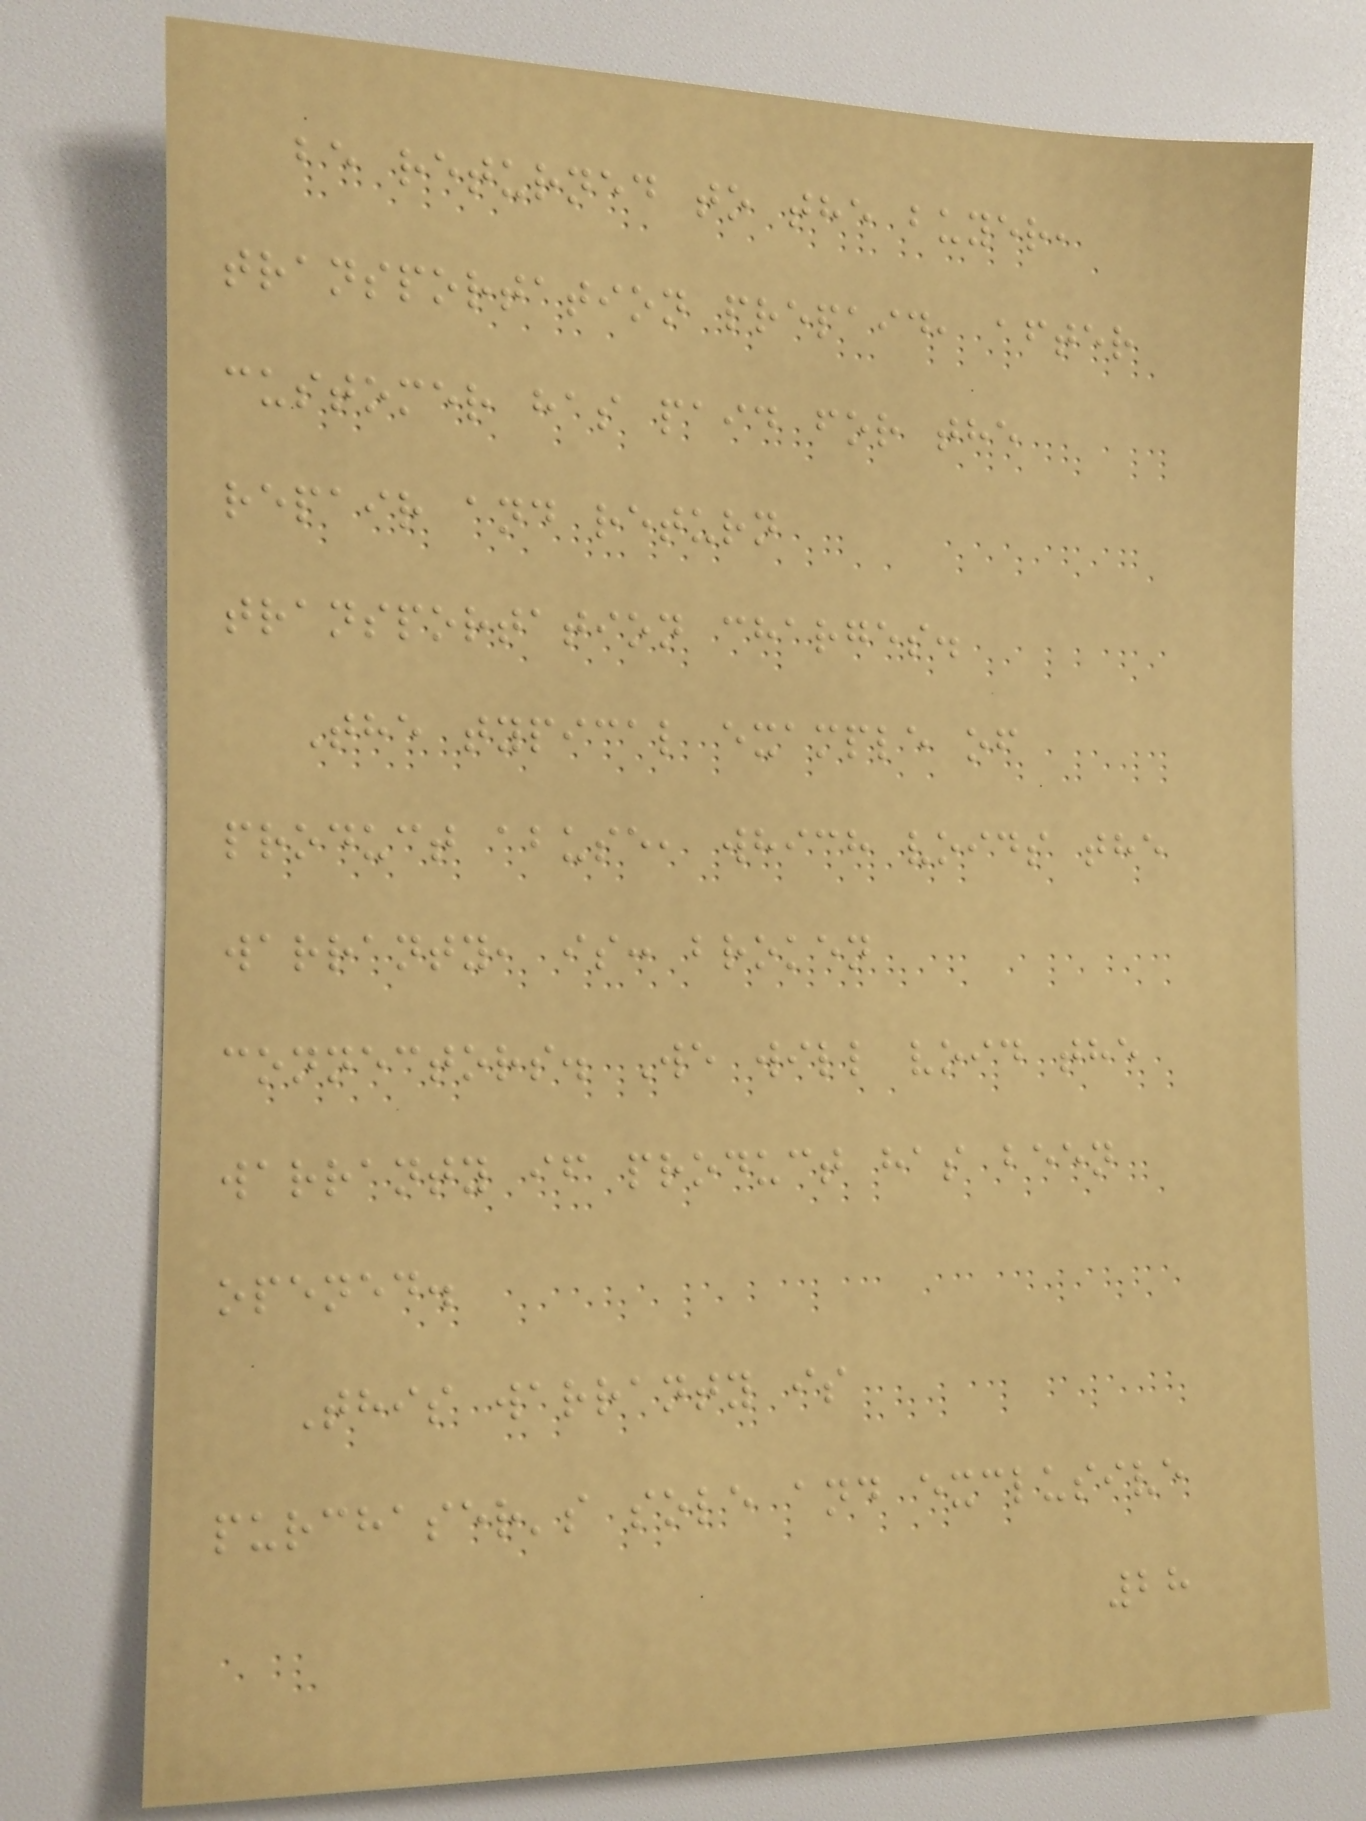be returned to the buyer,
transportation prepaid, after
customer has paid for the
repair and return
transportation charges.
The typical example of
product abuse, which voids the
warranty, is: broken
connectors. We will void the
warranty if product has been
opened.
This warranty is
purchaser's sole and exclusive
28
